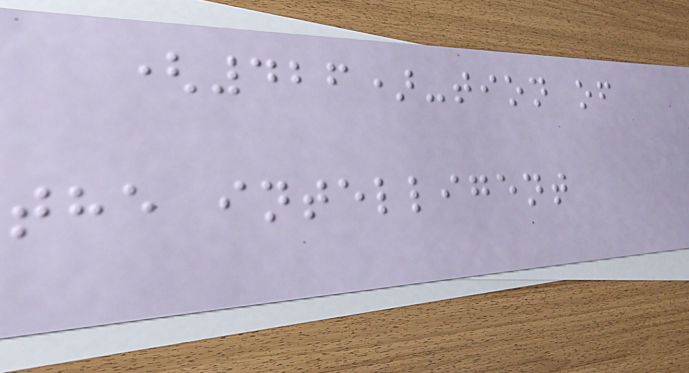(426)-tion of
the intelligent
